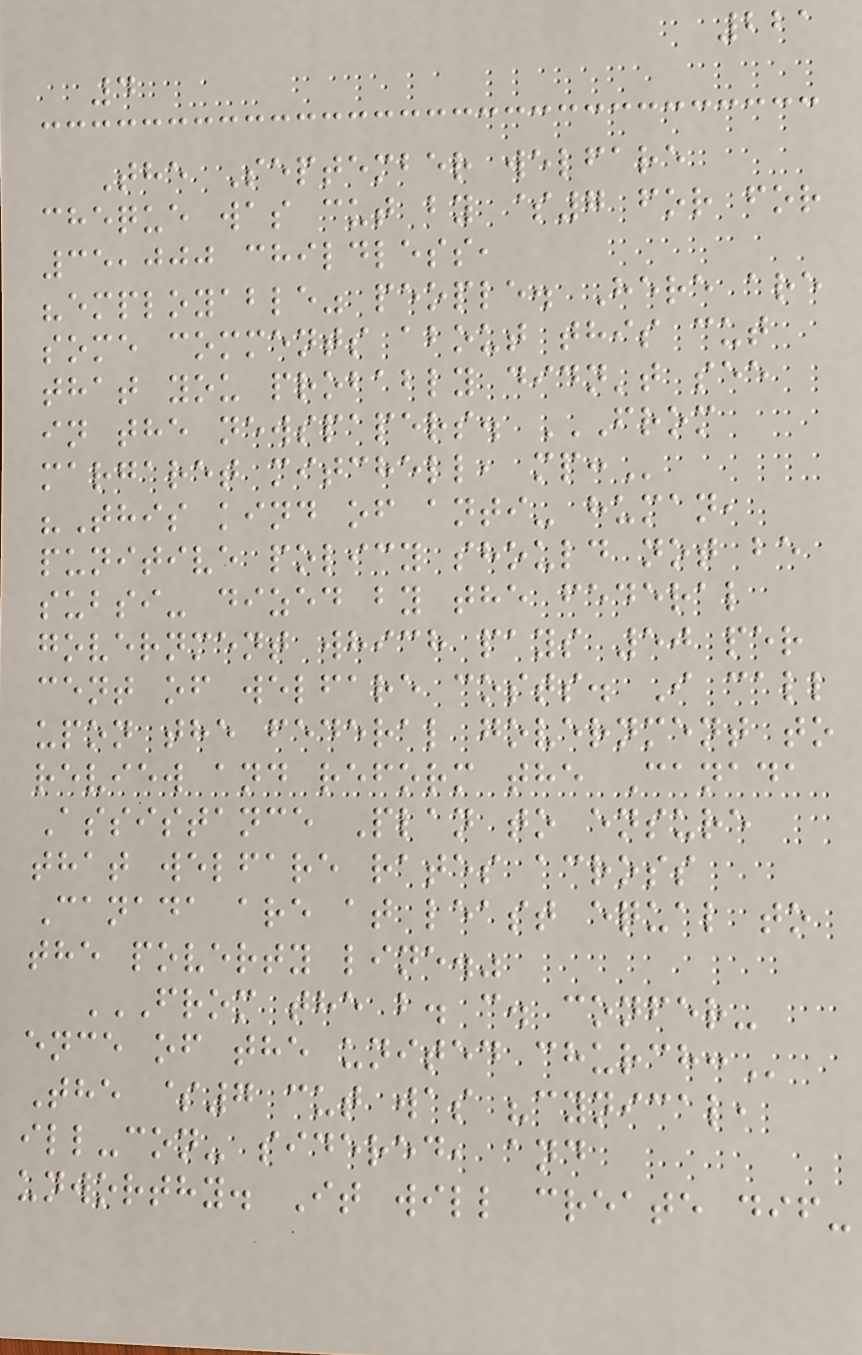221
4
The September welfare
cheque was cut by $7 for for
35,000 childless,
"employable" people. Here are
some comments about this cut
that you probably didn't see
in the newspapers. FROM
MARGARET MITCHELL, MP:
"This kind of anti- human,
punitive policy should not be
subsi- dized by the federal
government which pays 50 per
cent of welfare costs. I call
upon the federal government to
review and reform the Canada
Assistance Plan to ensure
that welfare rates across
Canada are at least equal to
the poverty line."
FROM THE B. C. CONFER-
ENCE OF THE UNITED CHURCH:
The $7 cut was "cynical,
ill-con- sidered, and
unworthy. It will create dif-
